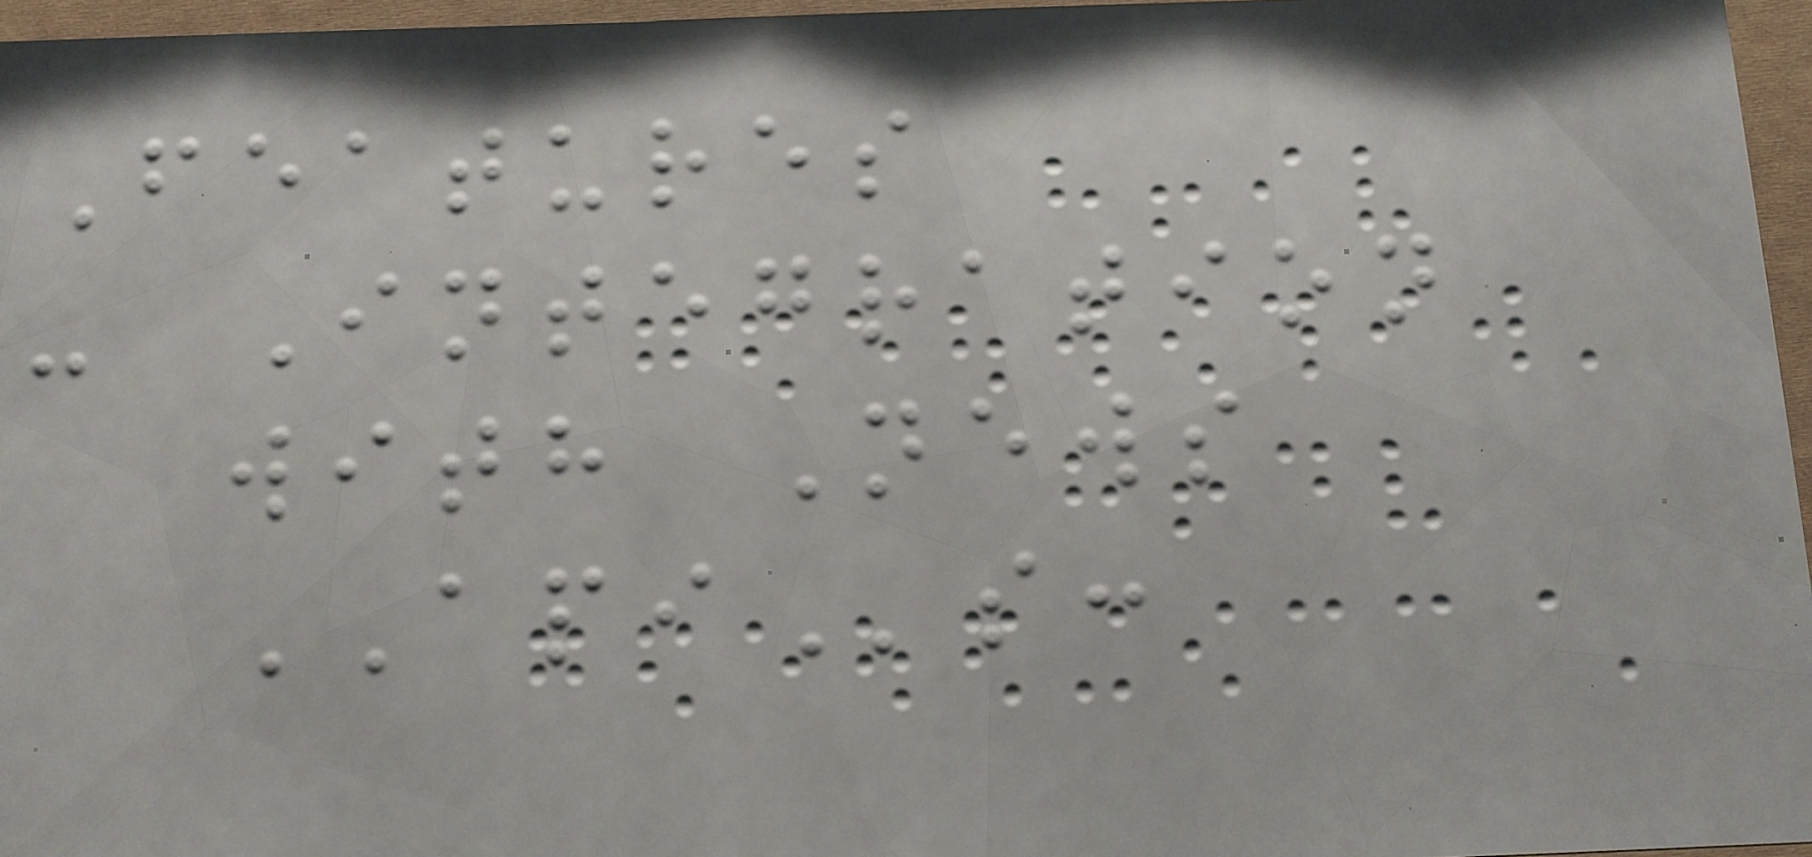Features
- Integration
with News
APIs:
